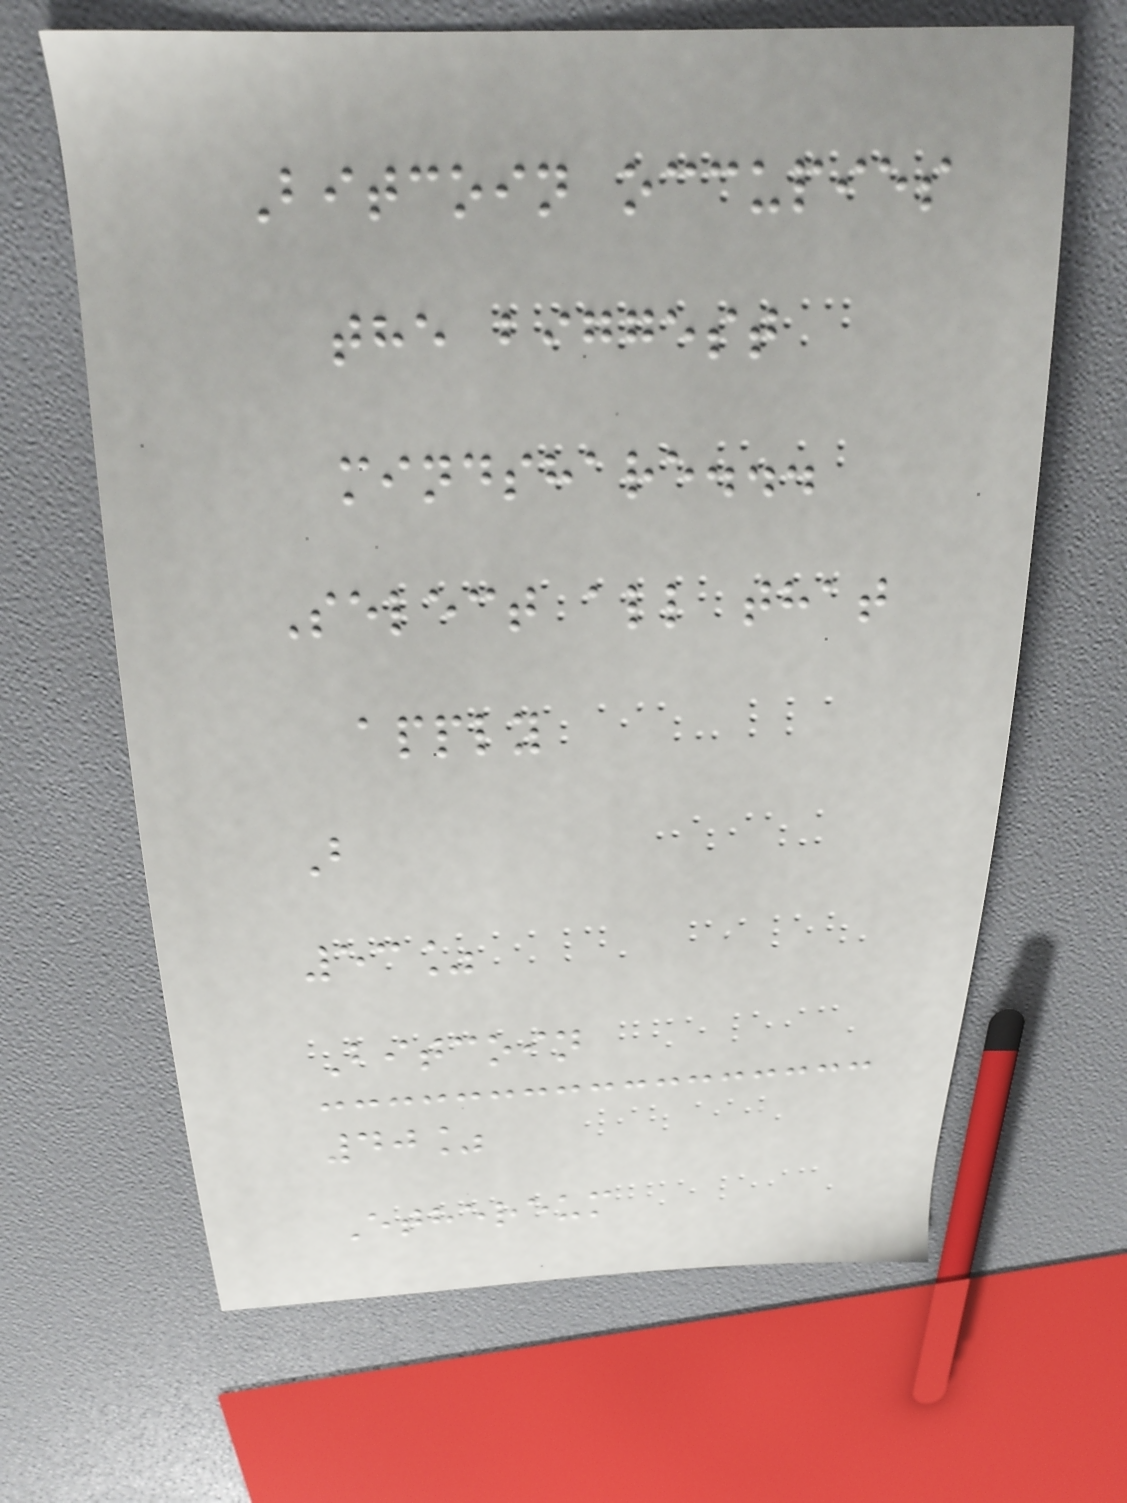Bitcoin occupies
the biggest
mindshare...
Select all that
apply
B
53%
Bitcoin
40%
Ethereum
